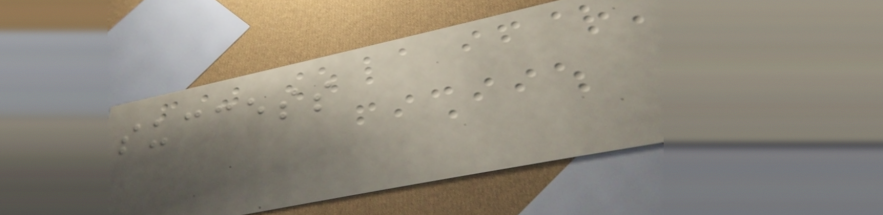success
